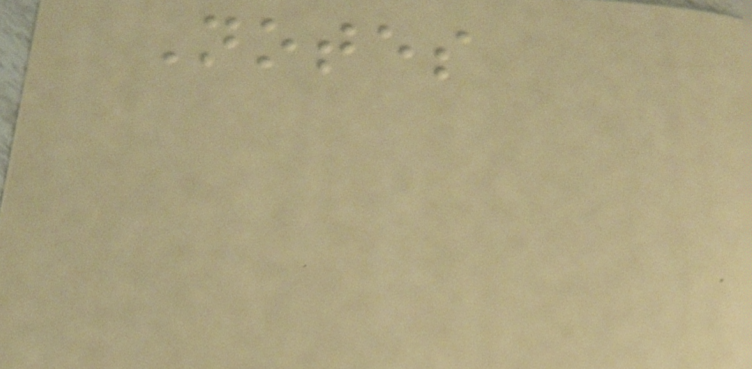Notes
